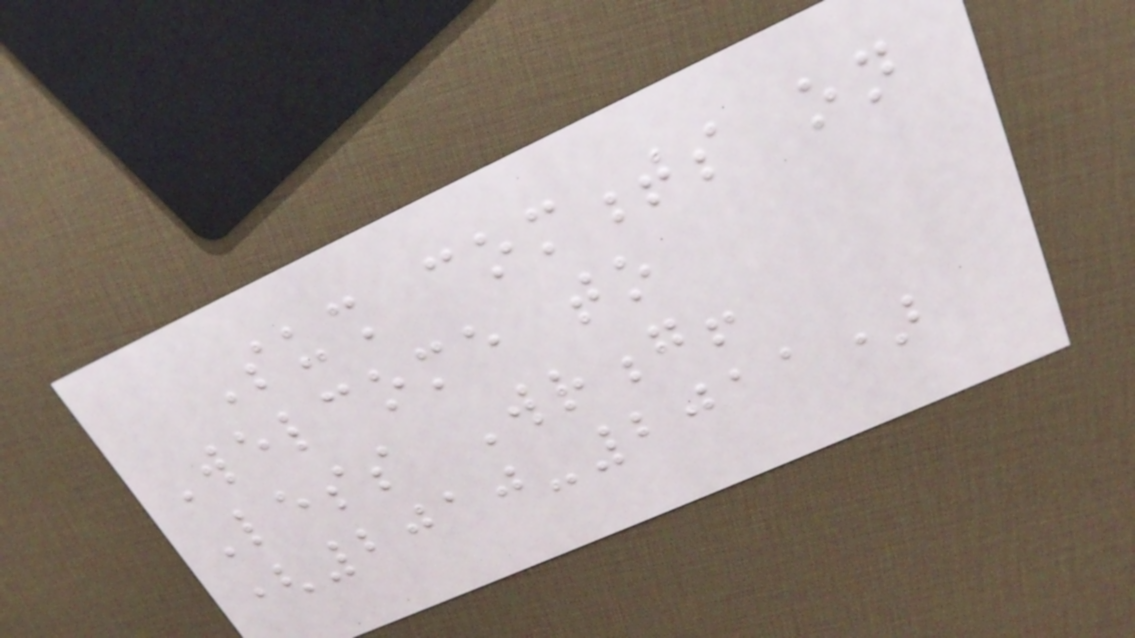Sush comments on
Welcome to
Less Wrong!
(2010-2011)
